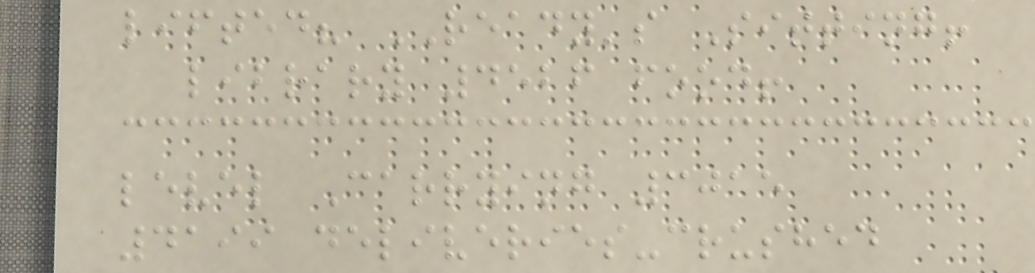lifted? READY's Sitting!
library 4526 food!
level Carrying 3015
4199 deliveries-crushed
